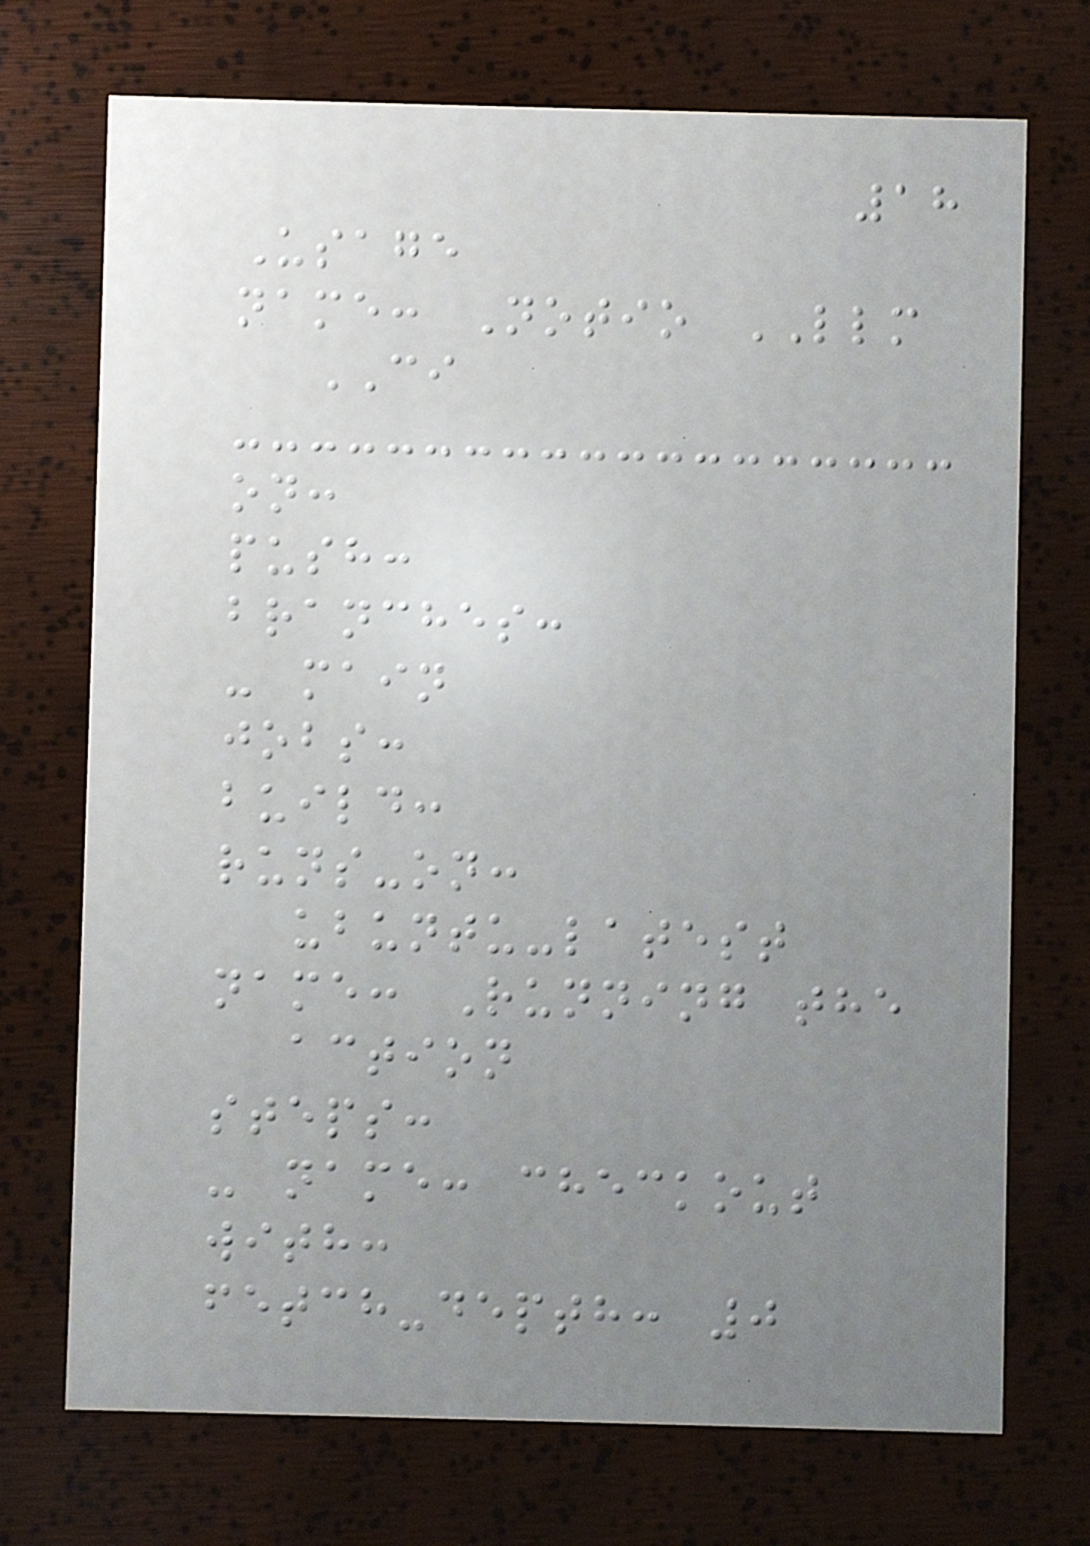18
Usage
name: Notio LLM
CI
on:
push:
branches:
- main
jobs:
build:
runs-on:
ubuntu-latest
name: Running the
action
steps:
- name: checkout
with:
fetch-depth: 0
